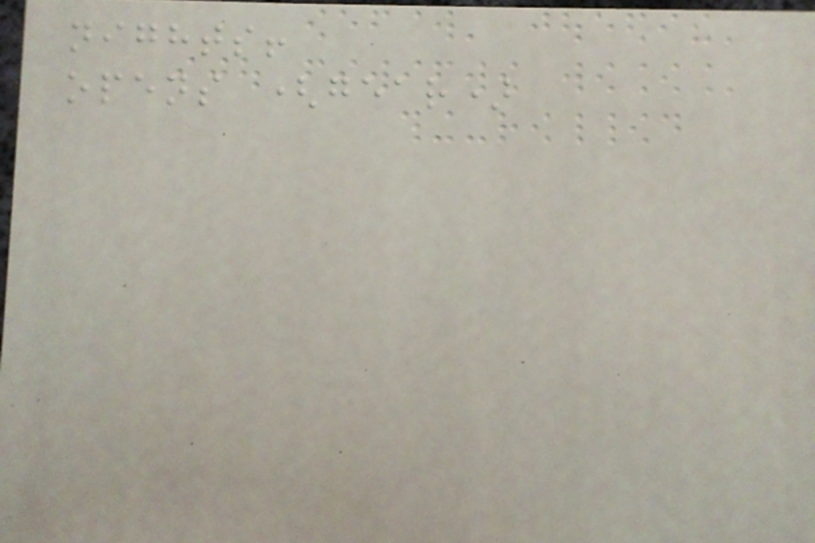nights!
opens (gear)
